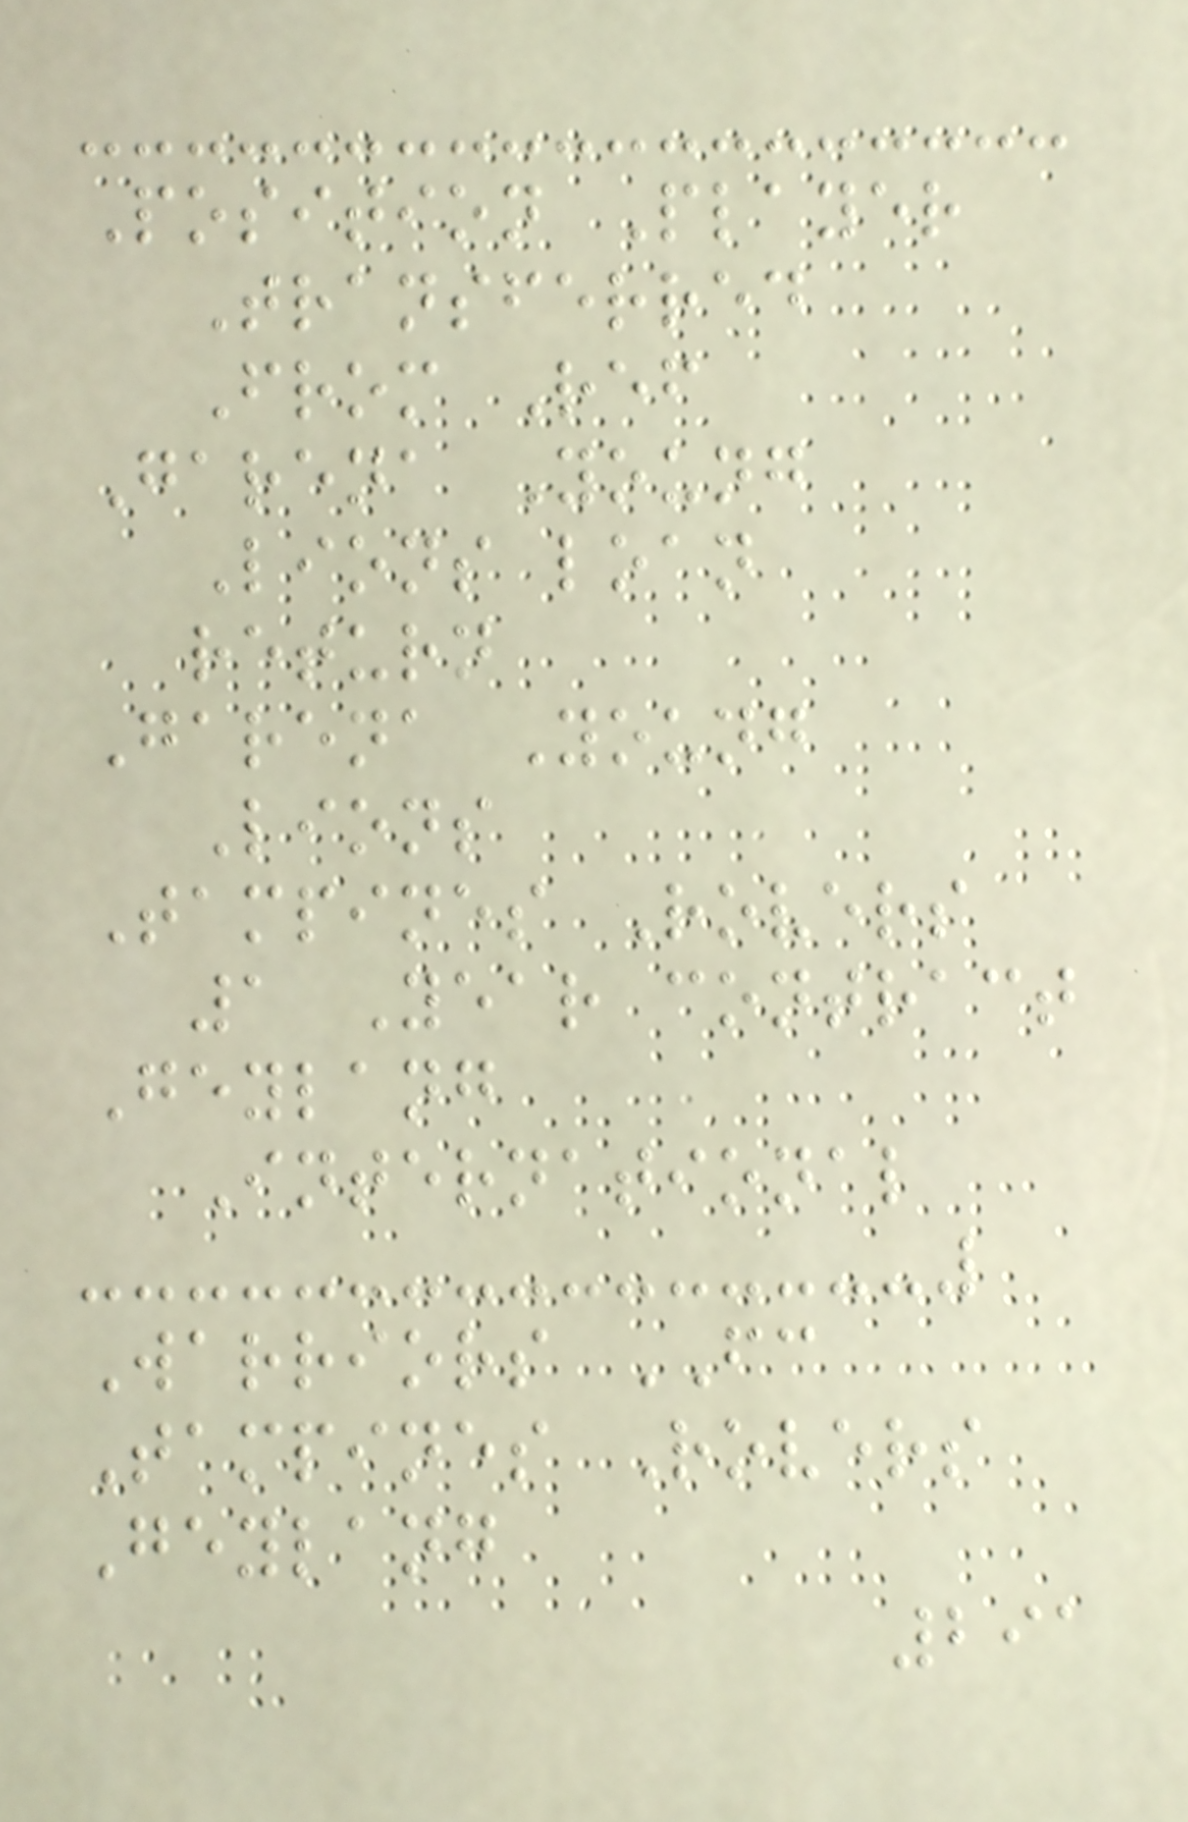Position Player
Transferred
From Ref
Garena Young
Lions loan
return
Garena Young
Lions
Tampines Rovers
1 Year contract
Geylang
International
Warriors FC
Tampines Rovers
Geylang
291
